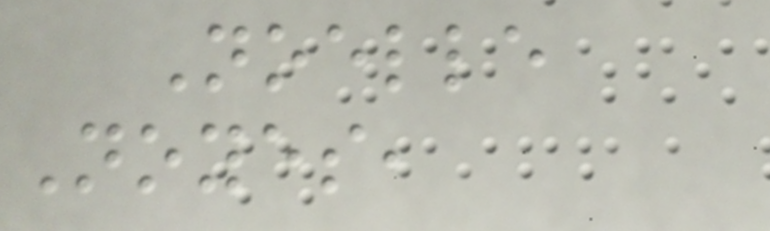Noelle
Noyes,
